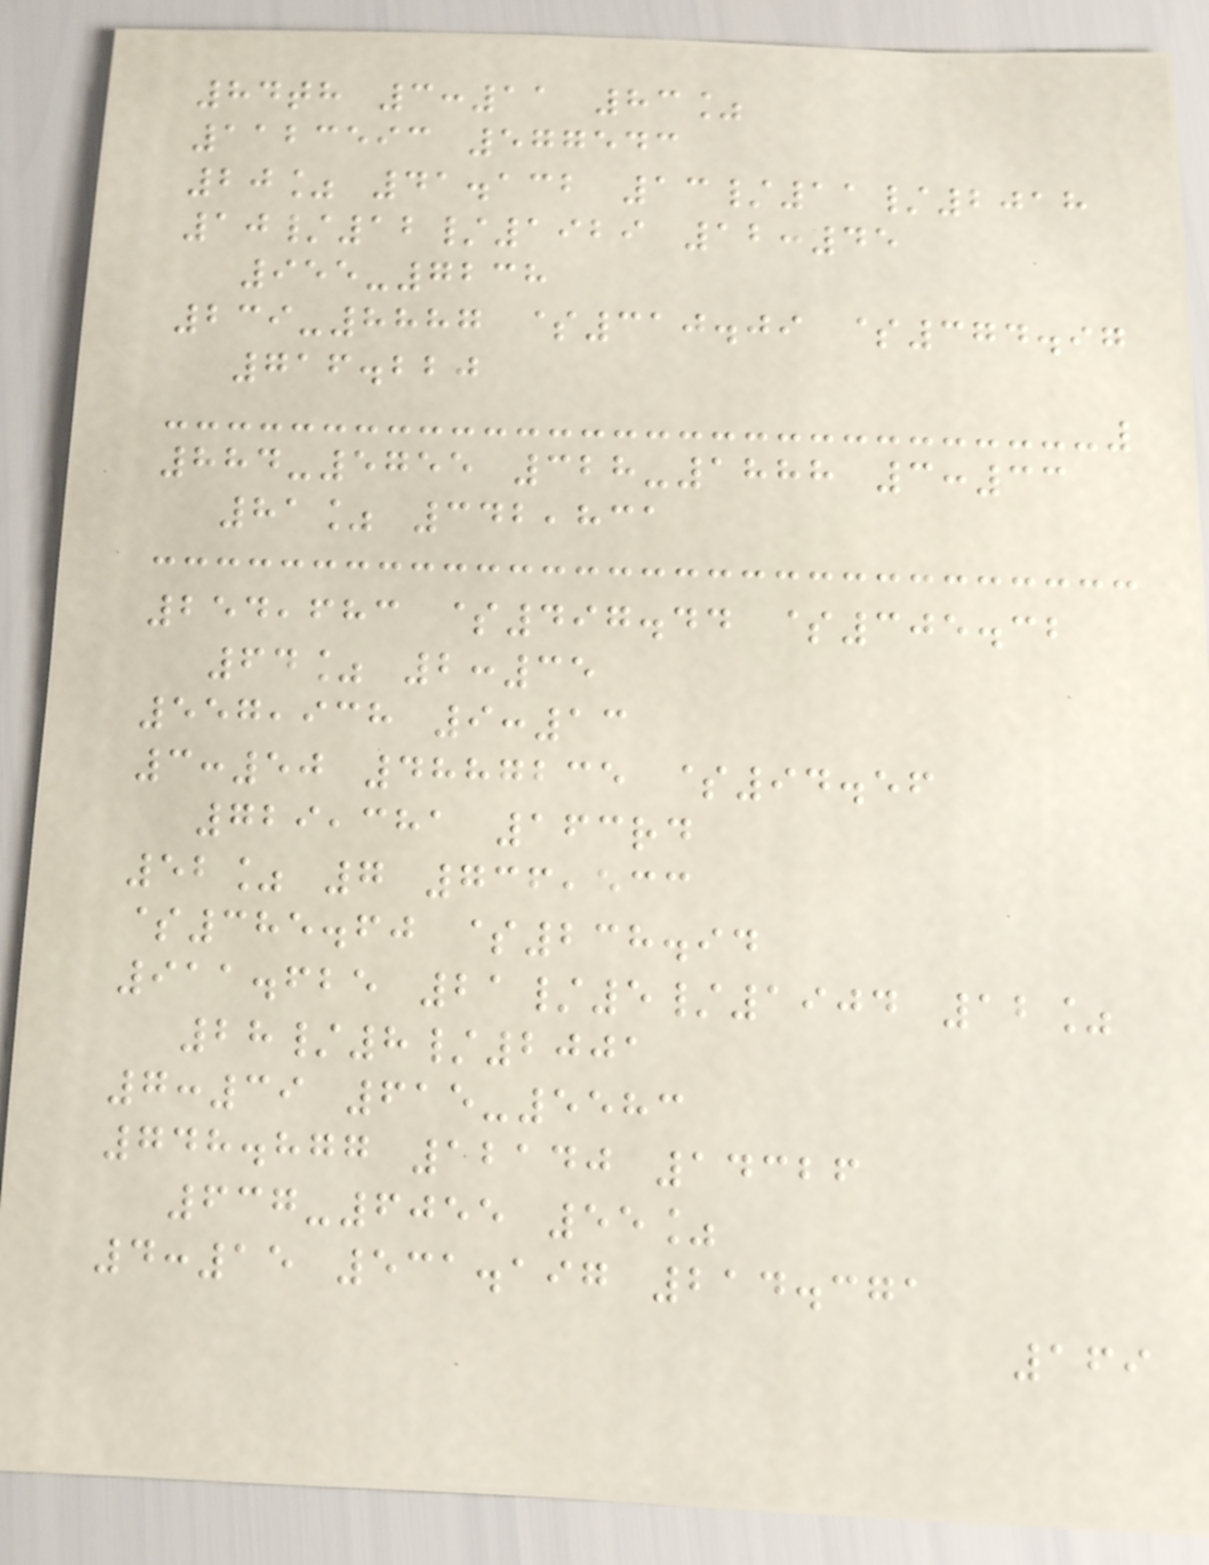84th 3:11 83%
1123593 577543
20% 41.132 13/11/2018
10/12/1929 12:45
955-7238
239-8887 $310.09 $374.97
716.220
884-5755 328-1888 3:33
81% 342,831
254,683 $497.44 $305.32
64% 2:35
557,938 9:13
3:50 4887235 $94.56
729,381 163rd
52% 7 736,533
$385.60 $238.94
911.625 21/5/1904 12%
28/8/2001
7:39 615-5583
748.877 12140 14326
637-6055 55%
4:15 531.197 214.371
169
